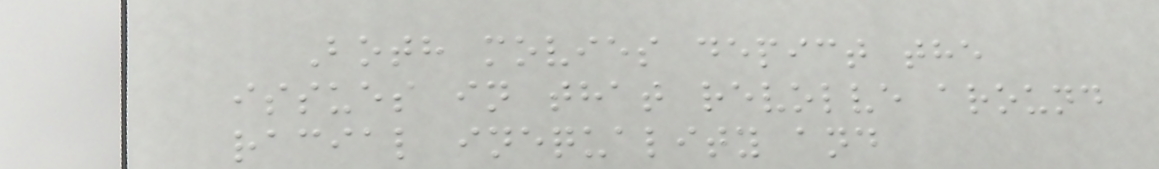Both movies depict the
issues in that revolve around
racial inequality and
